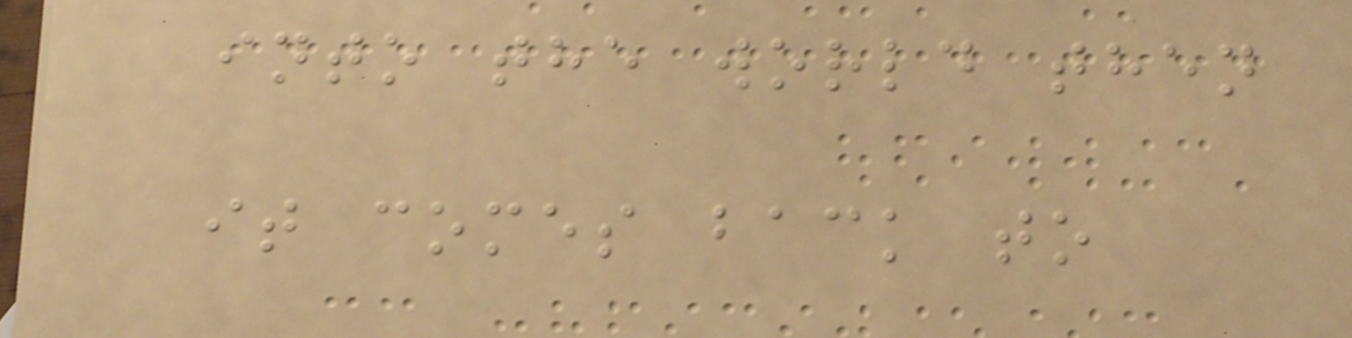into the world then
it comes back to
